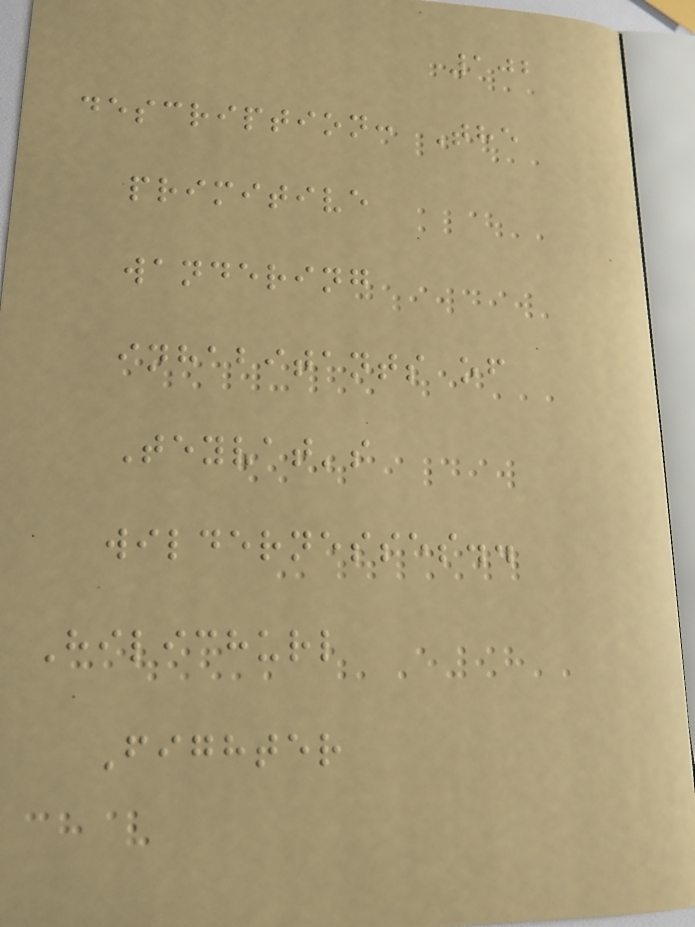102
description: The
primitive
wandering
inhabitants of
Teyvat's
wildernesses..
Hilichurl
Fighter
